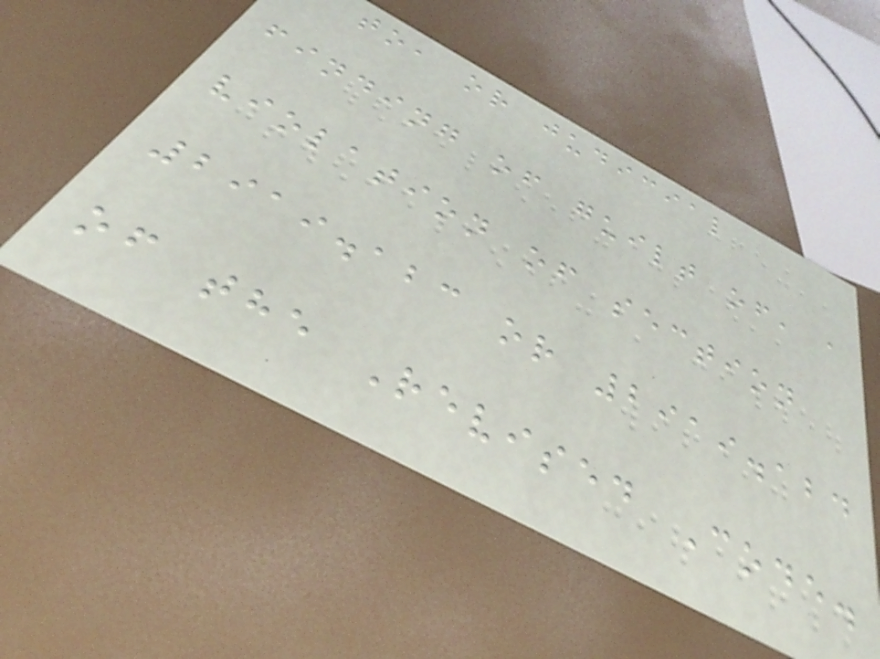to, or judicial
finding of guilt of, a
violation of section
2919.123 or 2919.124
of the Revised Code.
